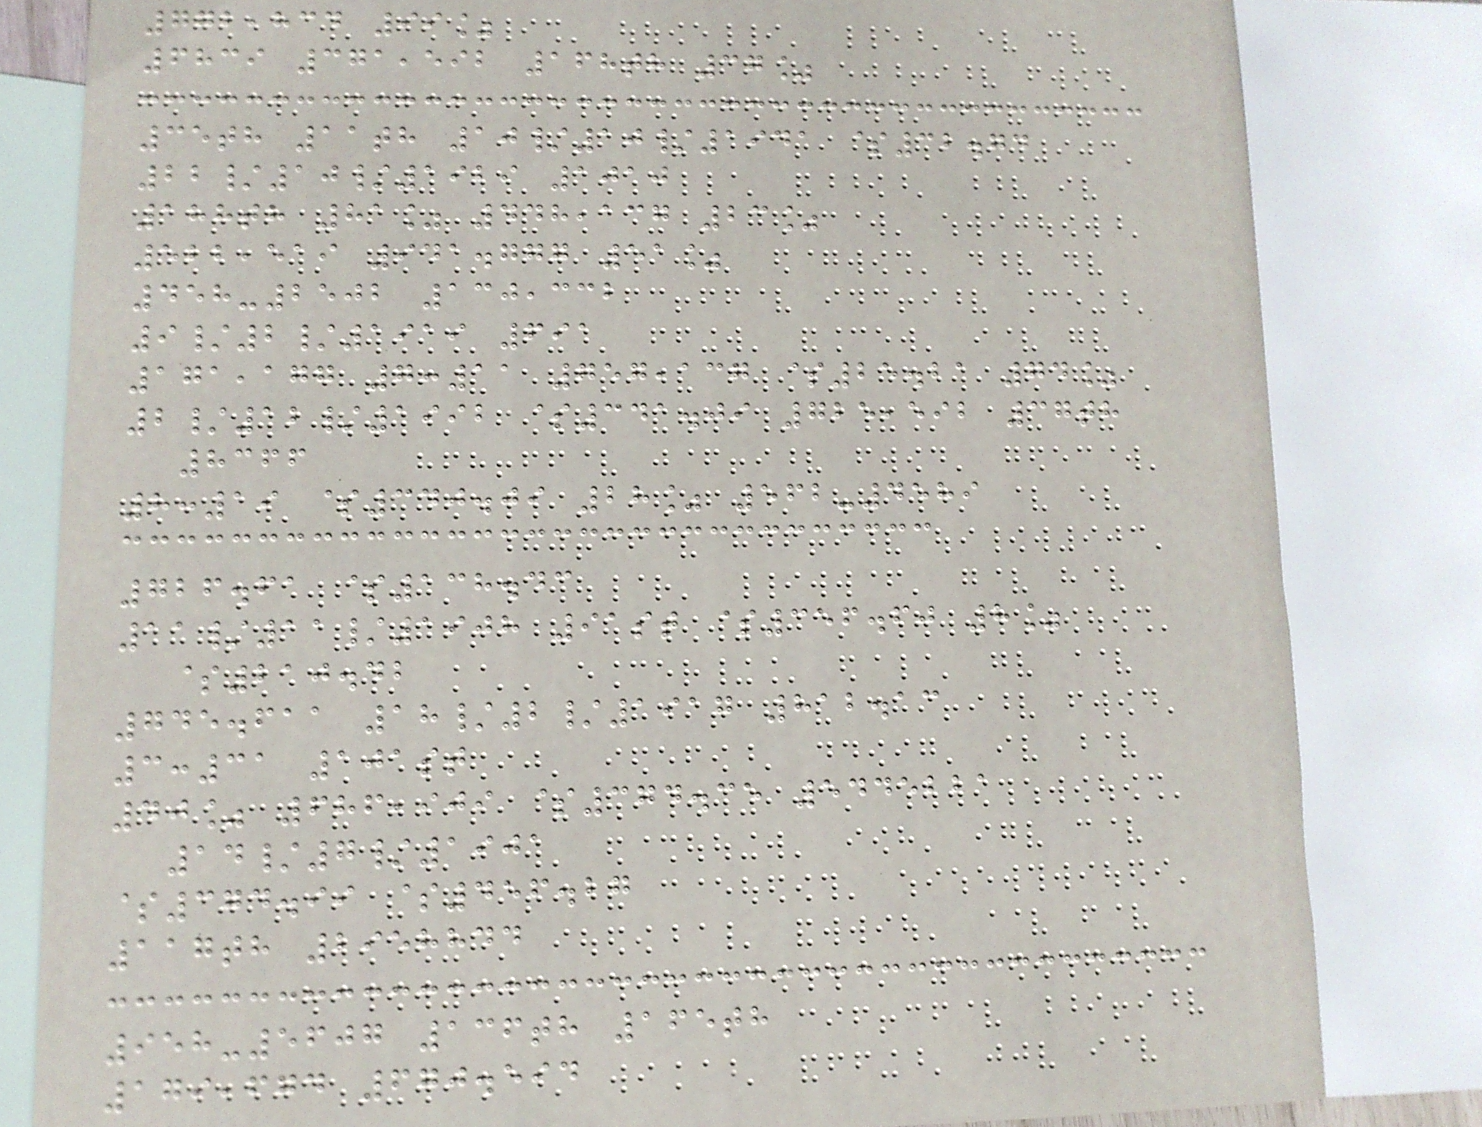772,834 99%
6839 371,592 168th 37%
35th 11th 10/10/1941 $32.74
22/10/1929 1010
188th 81% 448,137 23%
522,519 941.777 51%
458-2502 130,332
9/2/1919 691
171,177 7:11 757,137 $25.21 74%
2/12/1992 $341.09 725,592 37th
8366
8:19 $340.09 28% 562-4589
726.61 $138.43
11/11/1908 91st $356.60 8%
$210.42
745.611 18/2/1917 812.13
3:31 101st
40% 686,909 $374.35 5445221
14/7/1901
$374.99 $456.27
117th 2958844
958-5607 136th 165th
179,674 670.594
